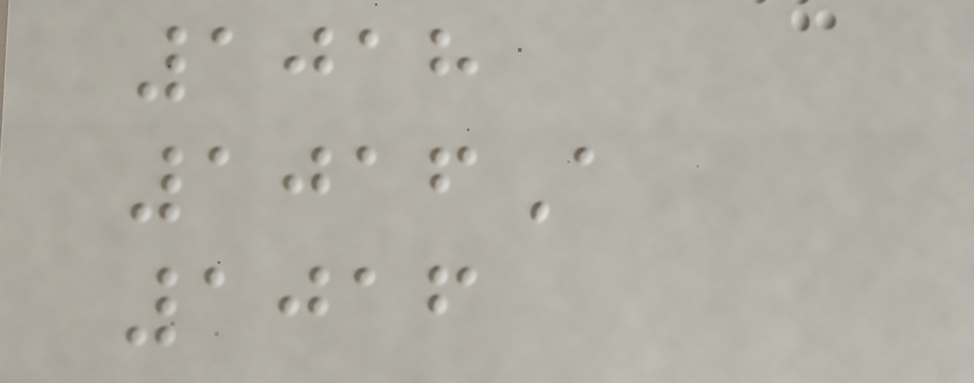1018
1016A
1016
